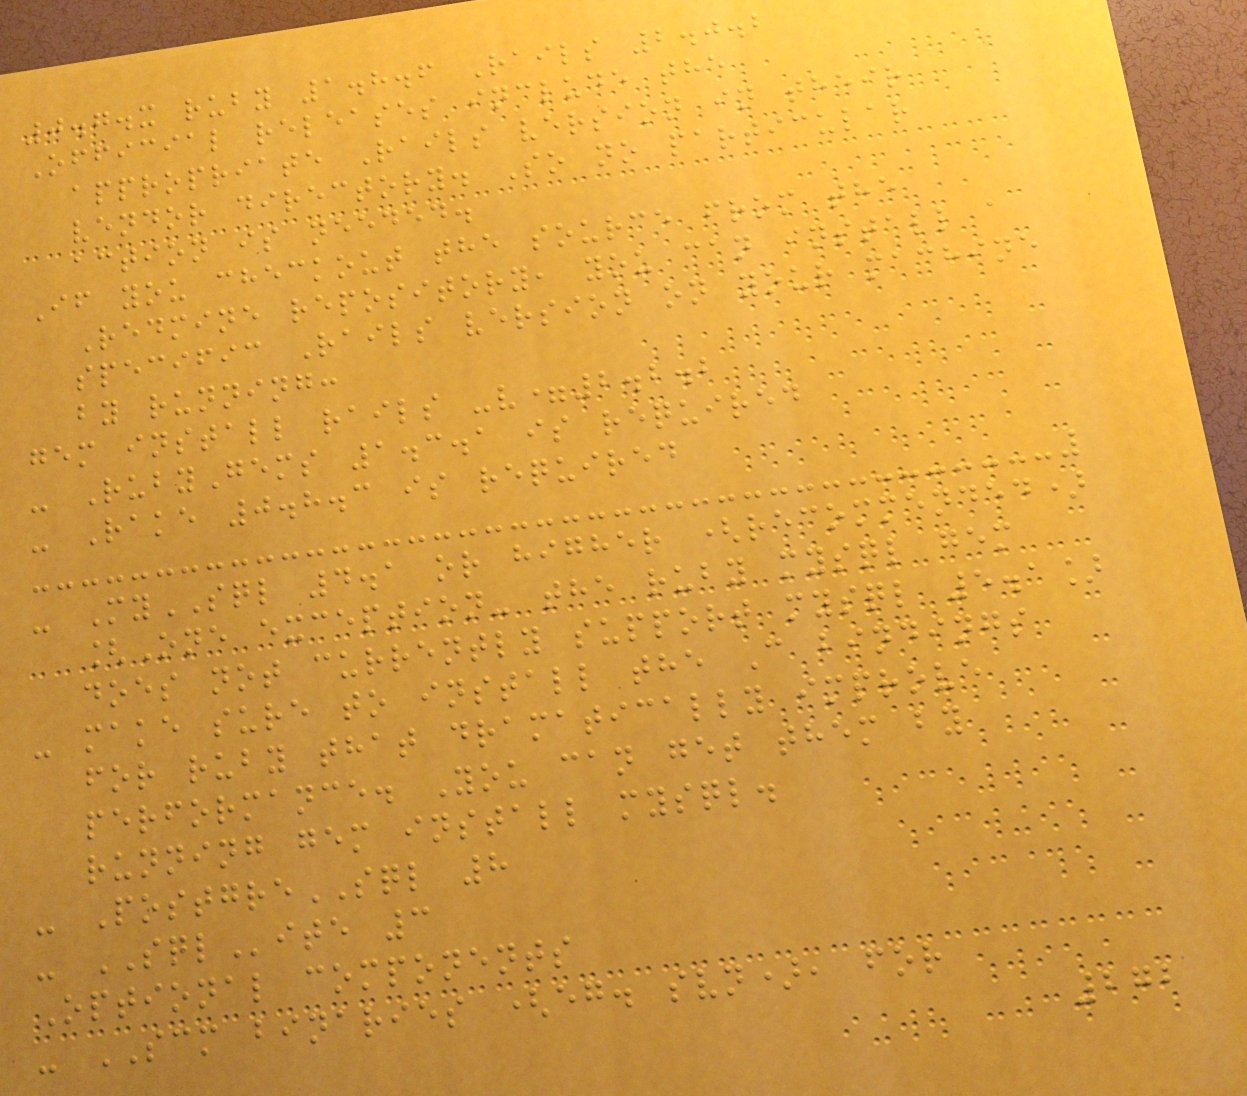0.7.x ruby 1.8.6 Rails 2.0.2
Official releases include the
appropriate Rails version in their
vendor directory. So no particular
action is needed.
If you checkout the source from the
Redmine repository, you can install a
specific Rails version on your machine
by running:
gem install rails -v=2.2.2
- RubyGems 1.3.1 is required
- Rake 0.8.3 is required
- MySQL 4.1 or higher (recommended)
[One exception- the ruby mysql gem
does not currently support mysql 5.1]
- make sure to install the C bindings
for ruby that dramatically improve
performance. You can get them by
running gem install mysql.
- PostgreSQL 8
- SQLite 3
Optional components
- SCM binaries (eg. svn), for
272
